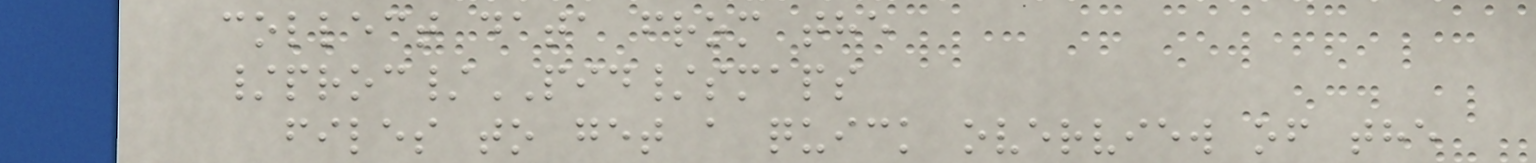collect data from the
/proc/PID/smaps
files to get a quick overview of the
